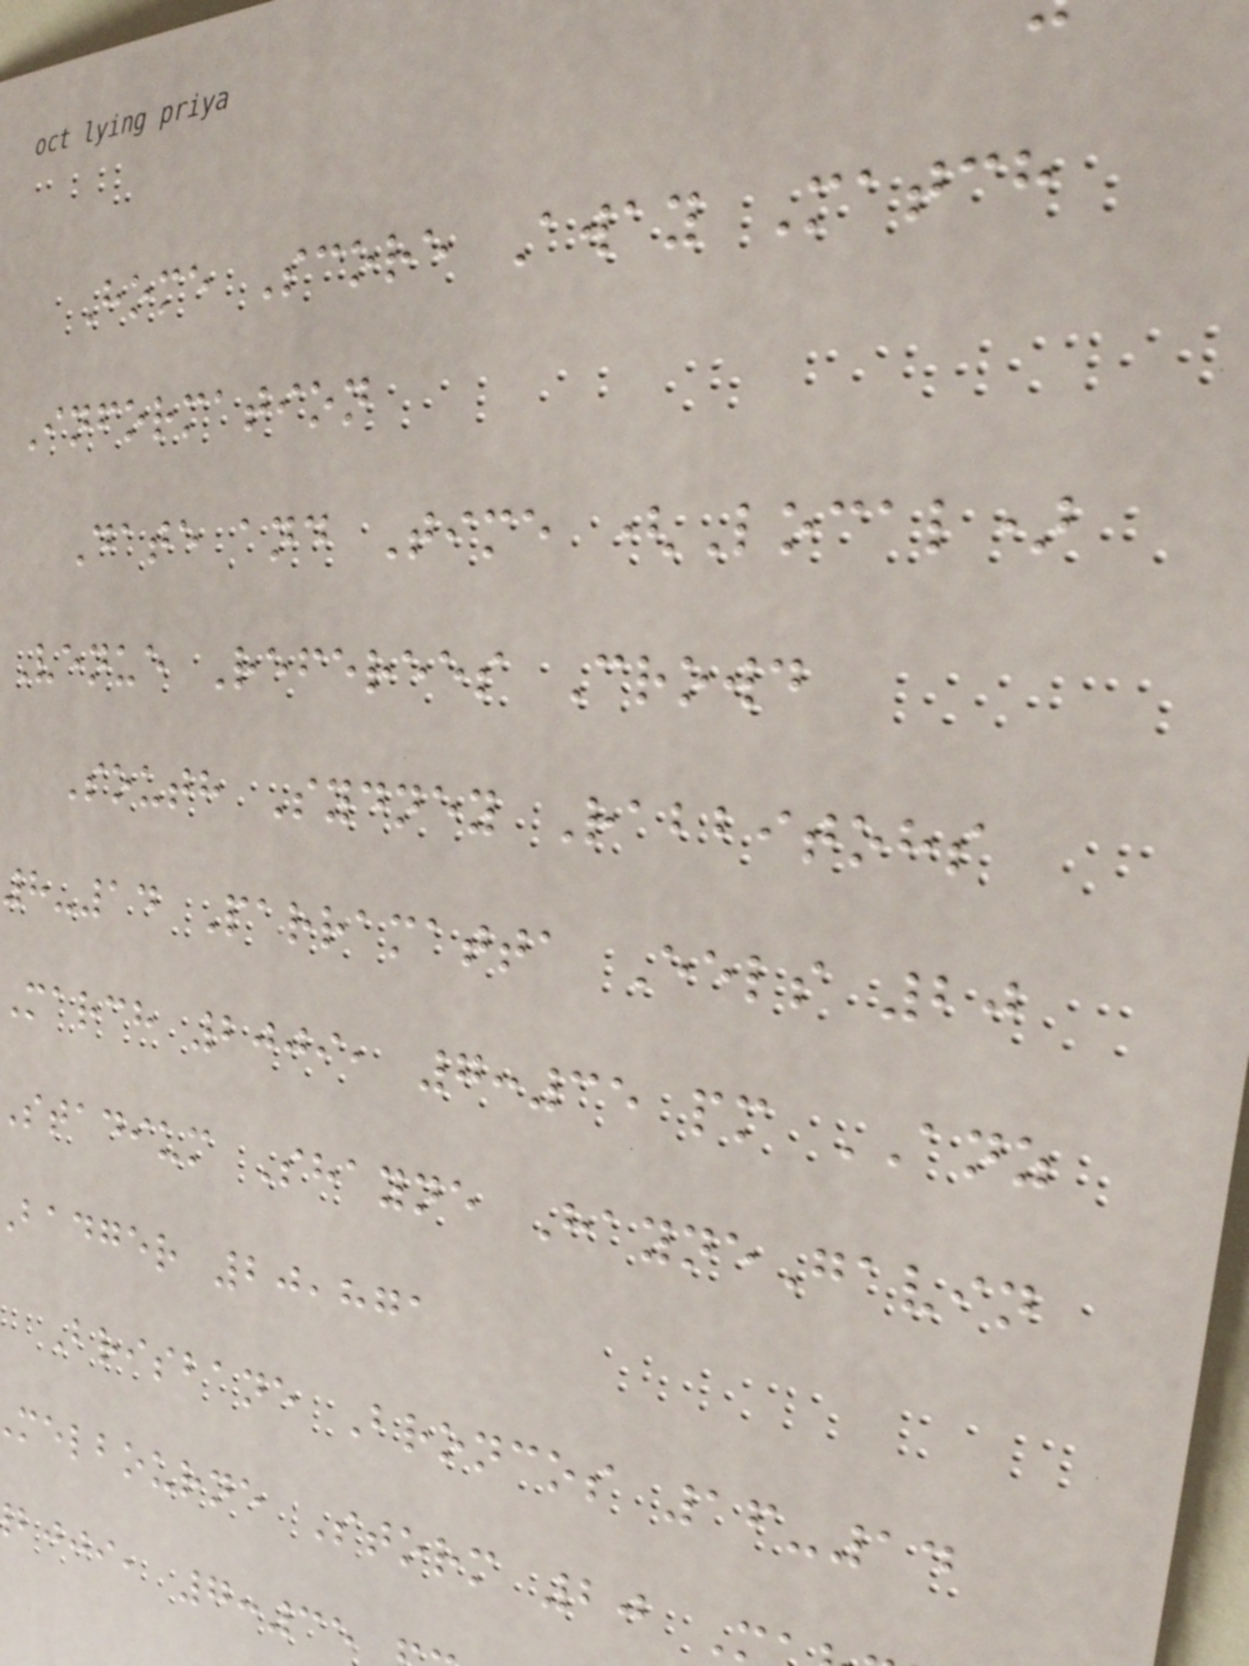Home Score Away Match
Information
Date and Time (Local)
Venue Referees Crowd
South Sydney Rabbitohs
8-14 Parramatta Eels 20
march 2009, 7:35 pm ANZ
stadium Shayne HayneGavin
badger 20,871
Brisbane Broncos 16-14
melbourne Storm 20
bjji, 7:35
